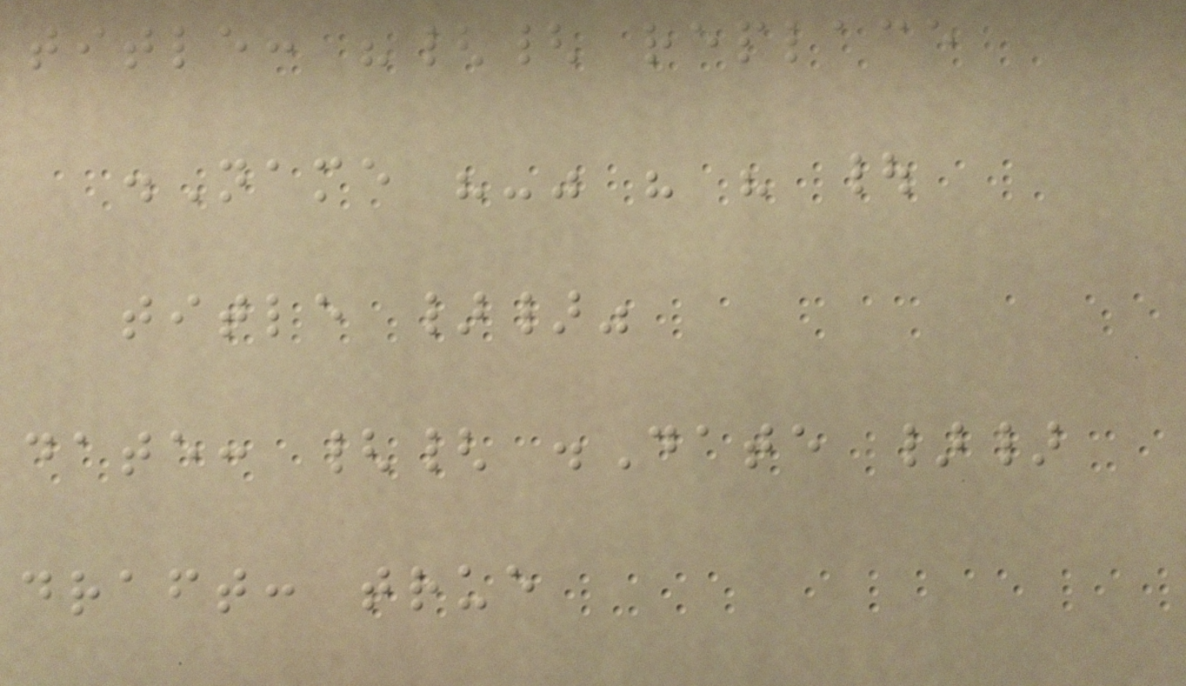title: "{{ replace
.Name "-" " " |
title }}"
date: {{ .Date }}
draft: true
